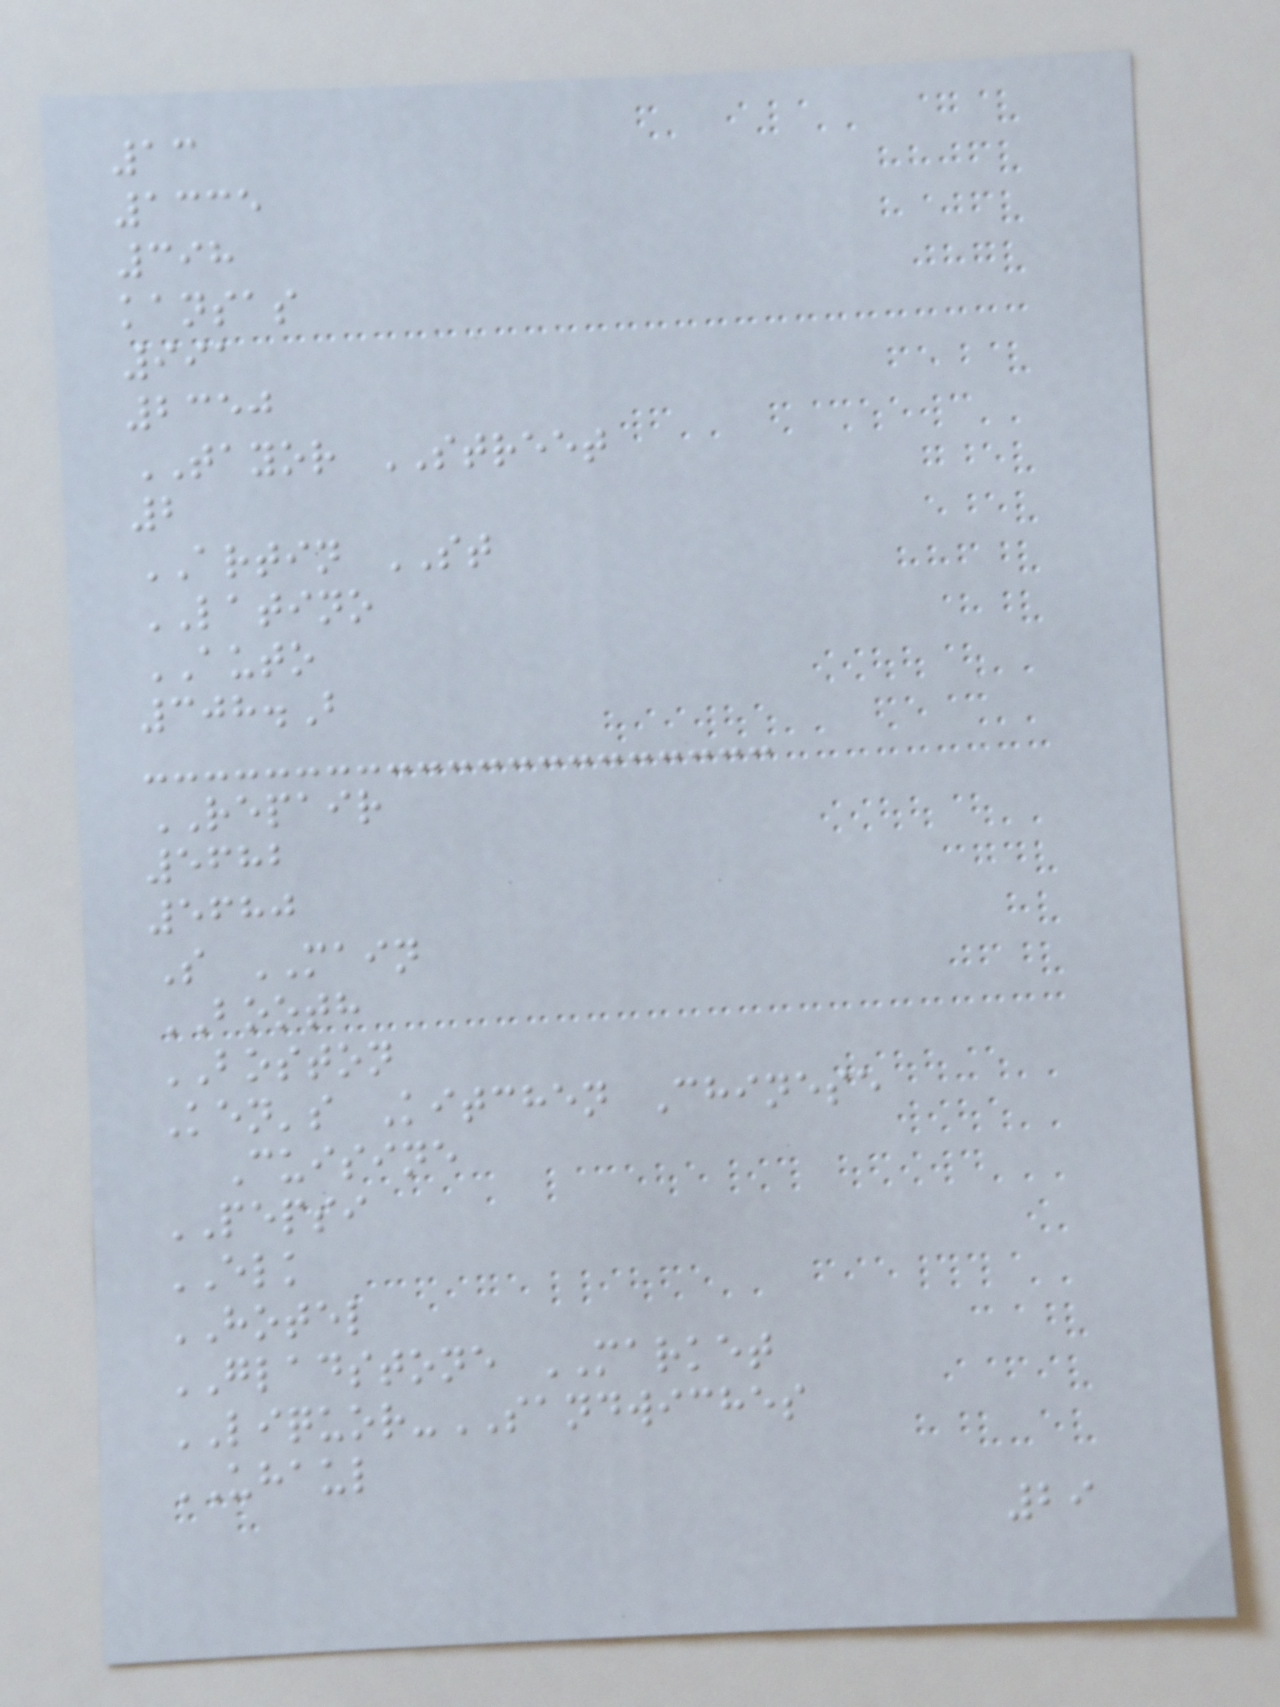13
1335
398
kansas
991
2350
TAYOR STREET
2
ARTIN ST
LATINO
AUTO
308.B
REPAIR
5682
5680
S MAIN
BOOTH
BOSTON
Ken's Kitchen Chinese
Cuisine
PEPSI
ELK
HOTEL
GLADSTONE MARKET
LIQUOR-SANDWICHES
UHAUL
29
